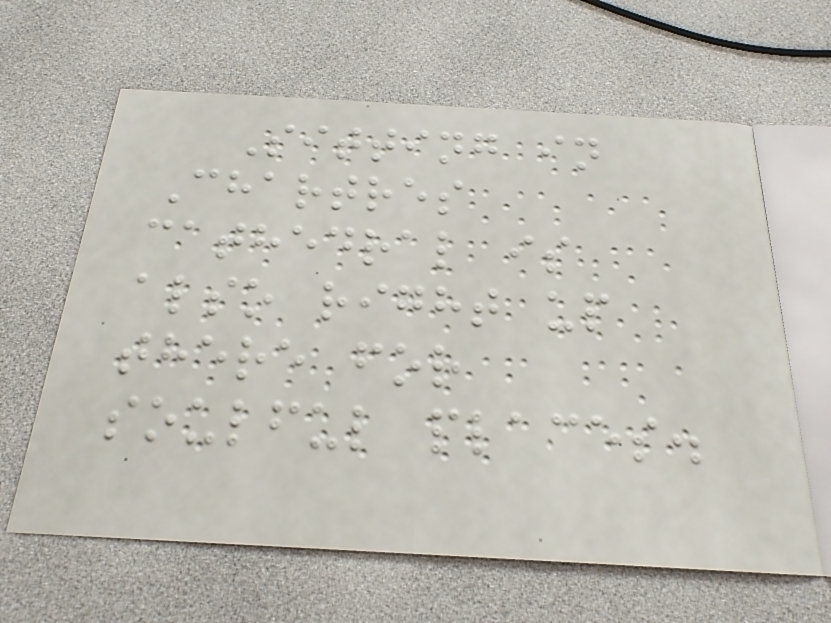Sitting in
Chartres
cathedral is
also right up
there for
soulful places.
